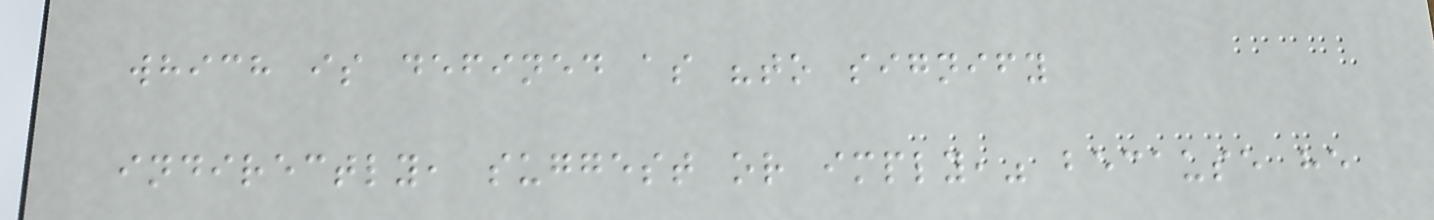which is defined as "to signify
indirectly, suggest or imply," because he
